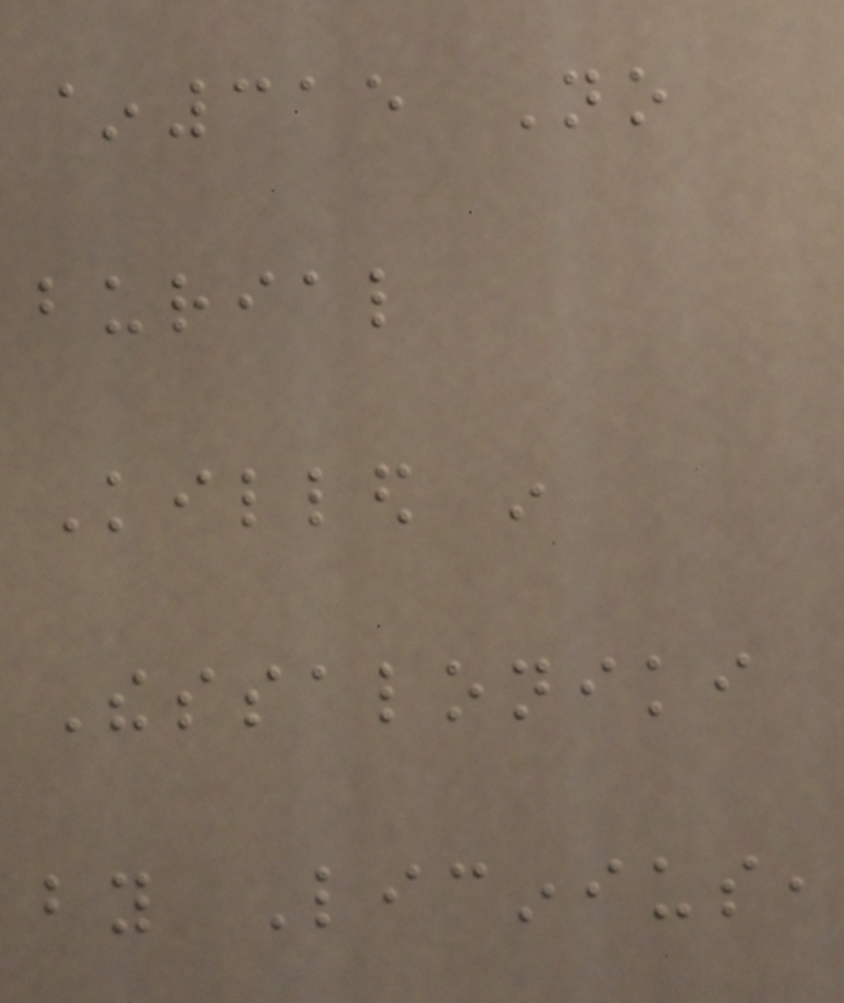~315 No
burial
Killed in
Thessaloniki
by Licinius,
